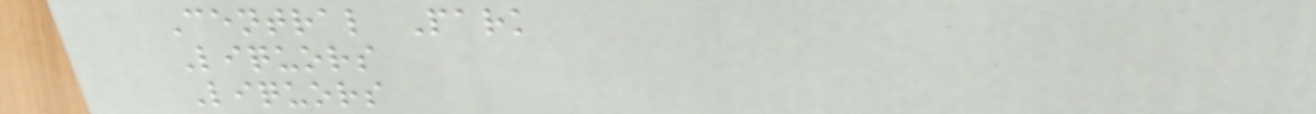Central Park
Liquors
Liquors
